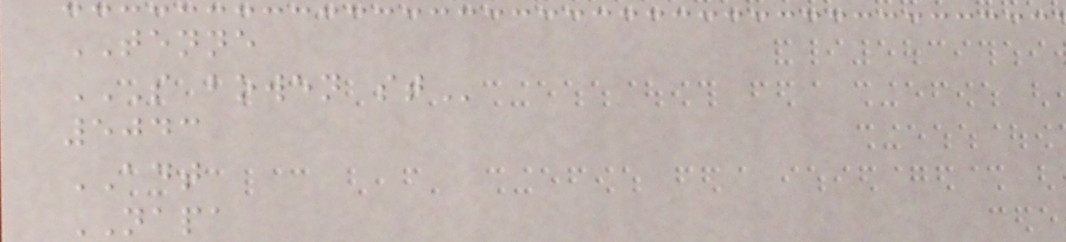TENNE
S BOWEN ST
5043
ADT
NAPA
